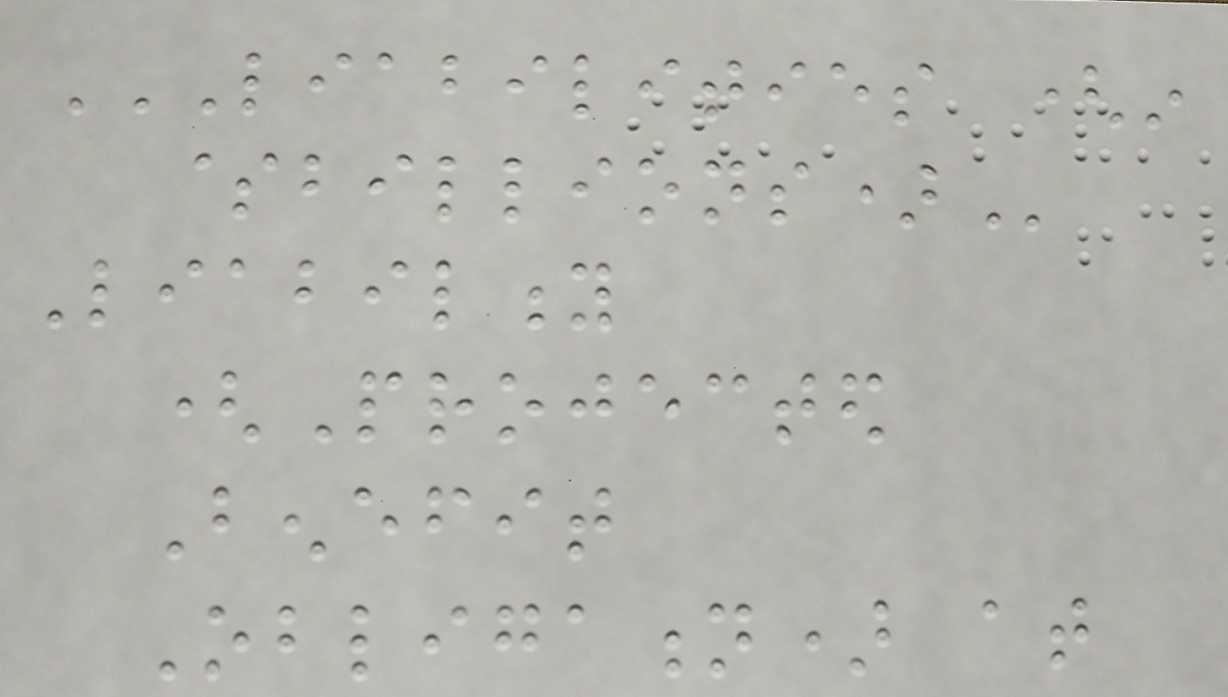LIABILITIES (IN
$BILLIONS)
Liability
(Projected
Benefit
Obligation) at
